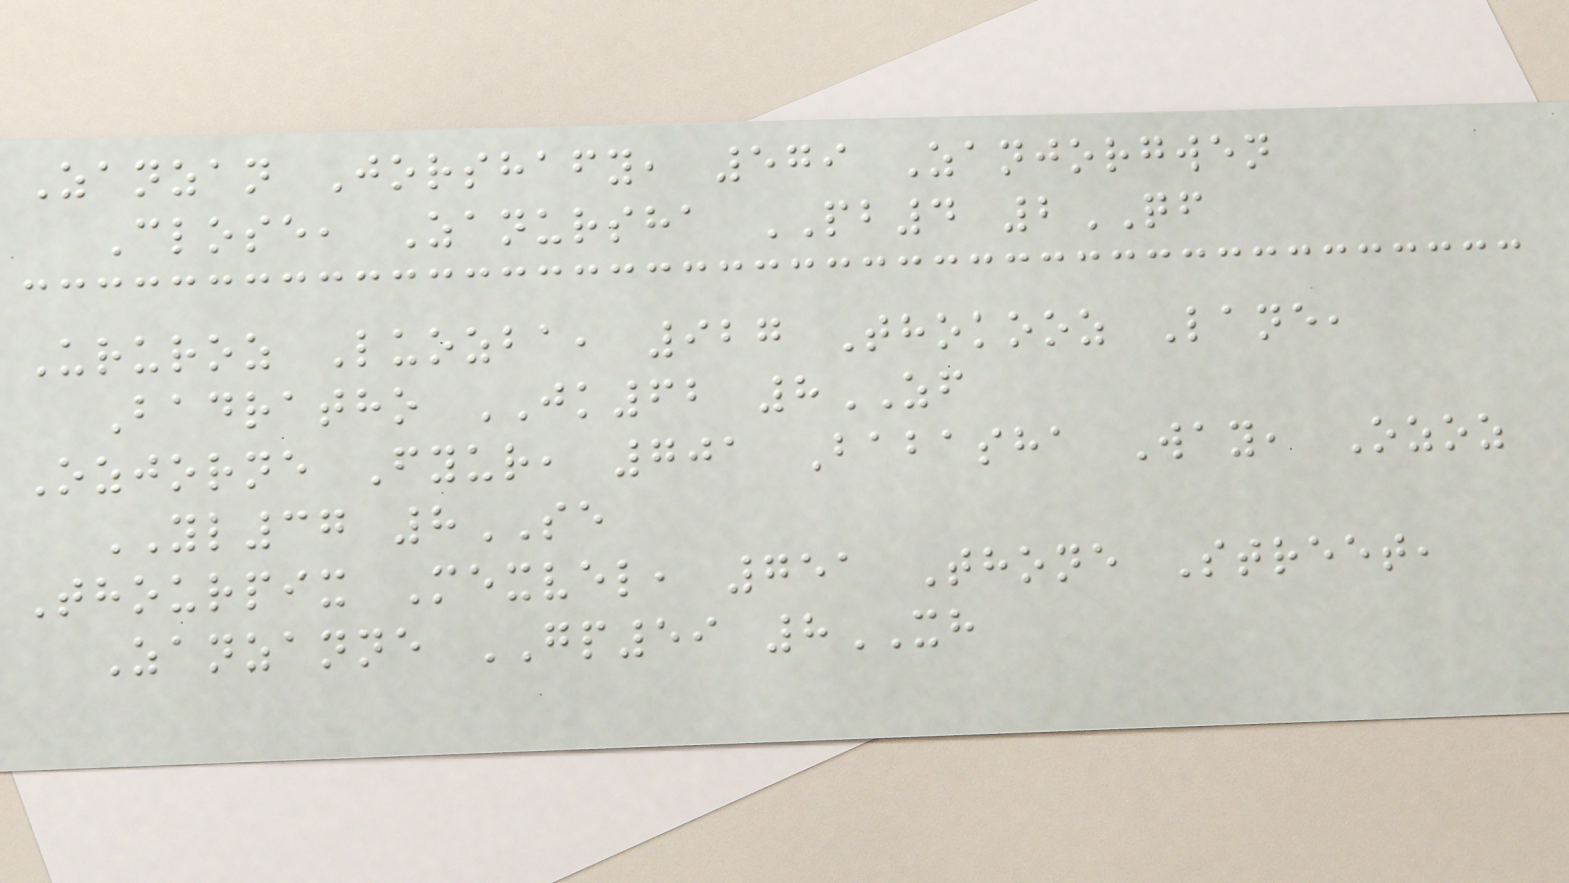Zanzan Jorshafy, 579 Zanjorgwen
Close, Zanursha PB4 2QF
Ururoz Luozba, 927 Thokooz Lane,
Badratho JK62 8ZF
Ozjorne Fyur, 701 Babasha Way, Ozoz
YL37 8SE
Thourpix Mexvel, 751 Thone Street,
Zanzanne GP59 8XH
